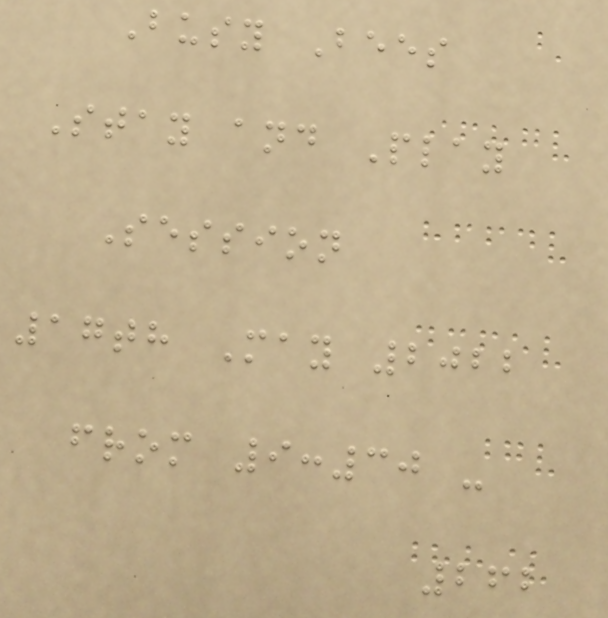Busy Bees
Stay and Play
Session
17th May 2022
from 9:30 -
262
